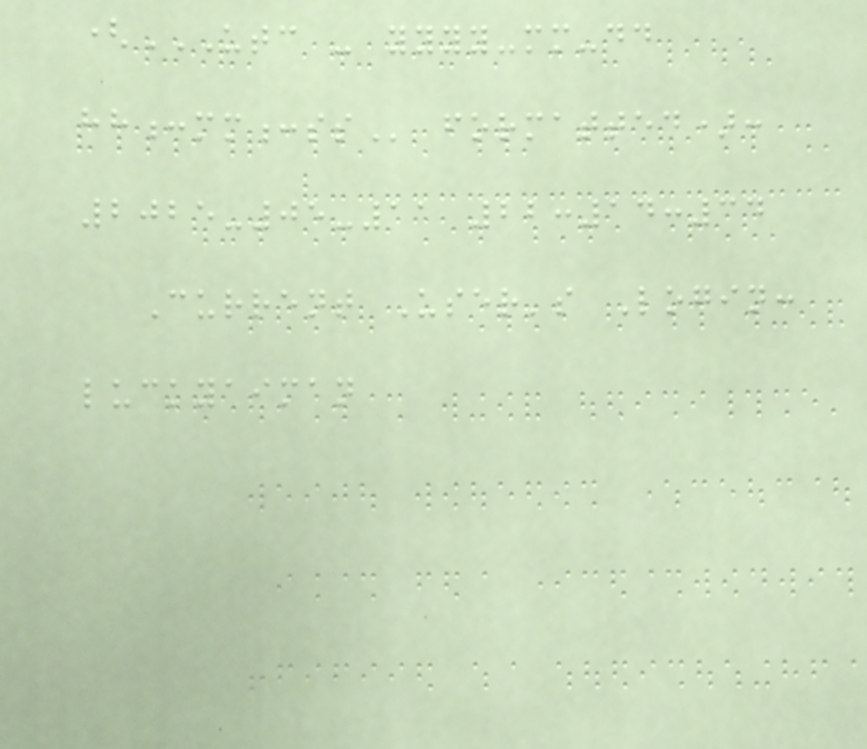(UTC - YYYY-MM-DD
HH:MM:SS formatted):
2025-05-11 22:14:34
Current User's Login:
luckyaiman
